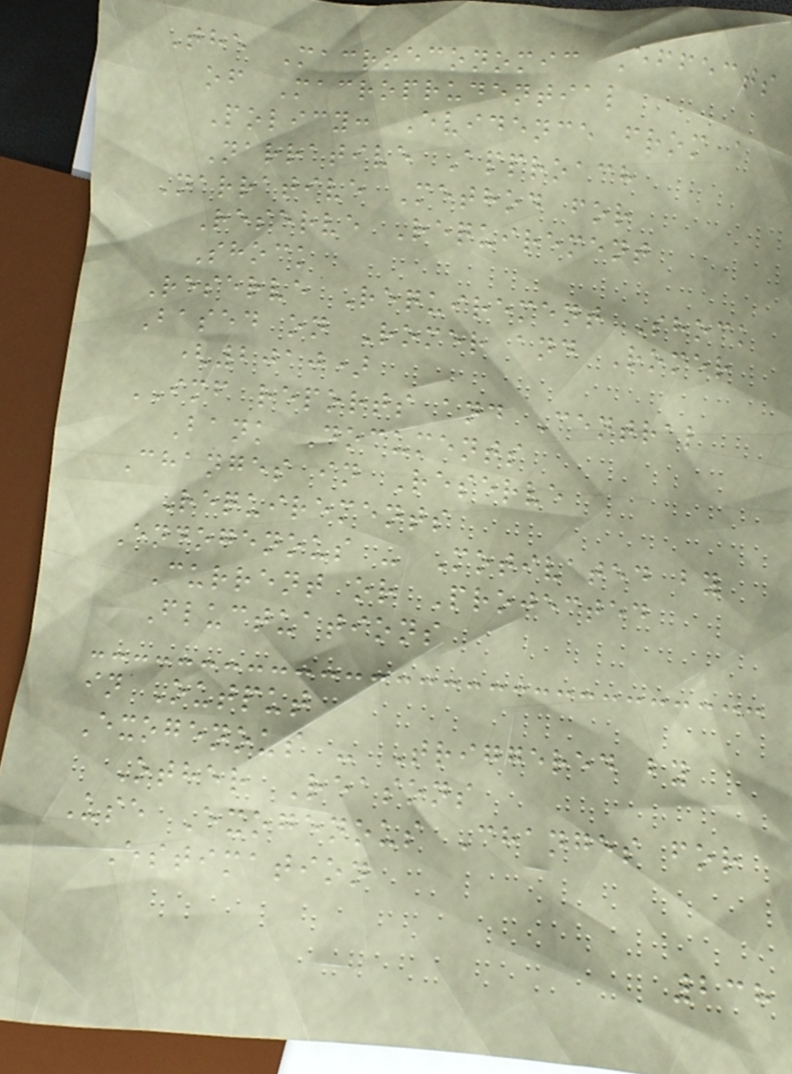The Macroeconomic Effects
of Macroprudential
Policy: Evidence from a
Narrative Approach
Narrative Method for
Reserve Requirement
Shock
Reserve Requirement Shock
Based on Romer and Romer
(2010)
IMF reports and Central
Bank Documents
Changes in Reserve
Requirements
Endogenous - Motivated by
Current or Projected
Fluctuations
in Output
Exogenous - Triggered by
Other Reasons
Use Exogenous Changes for
Estimation
238
